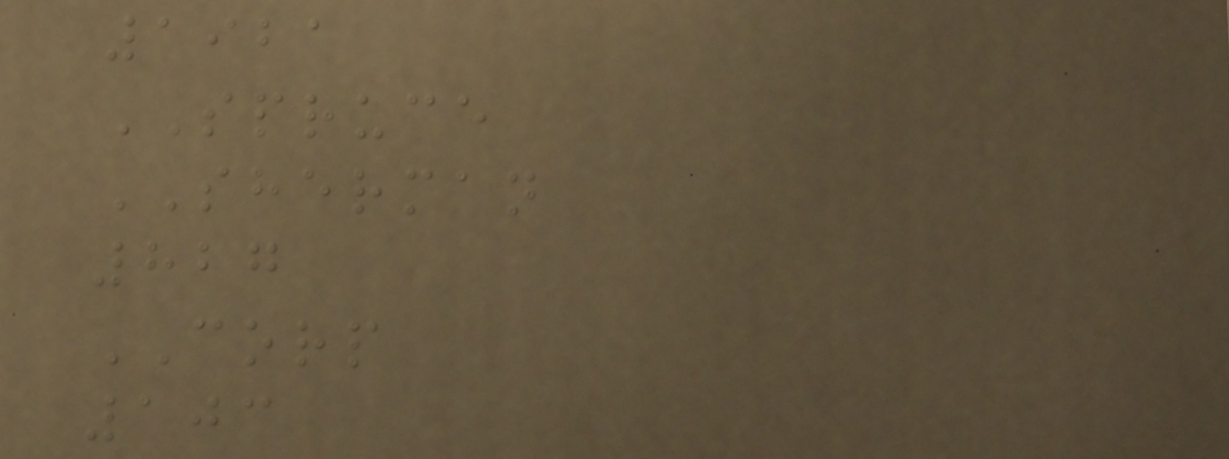1921
SPRUCE
SHERMAN
827
CORP
103
